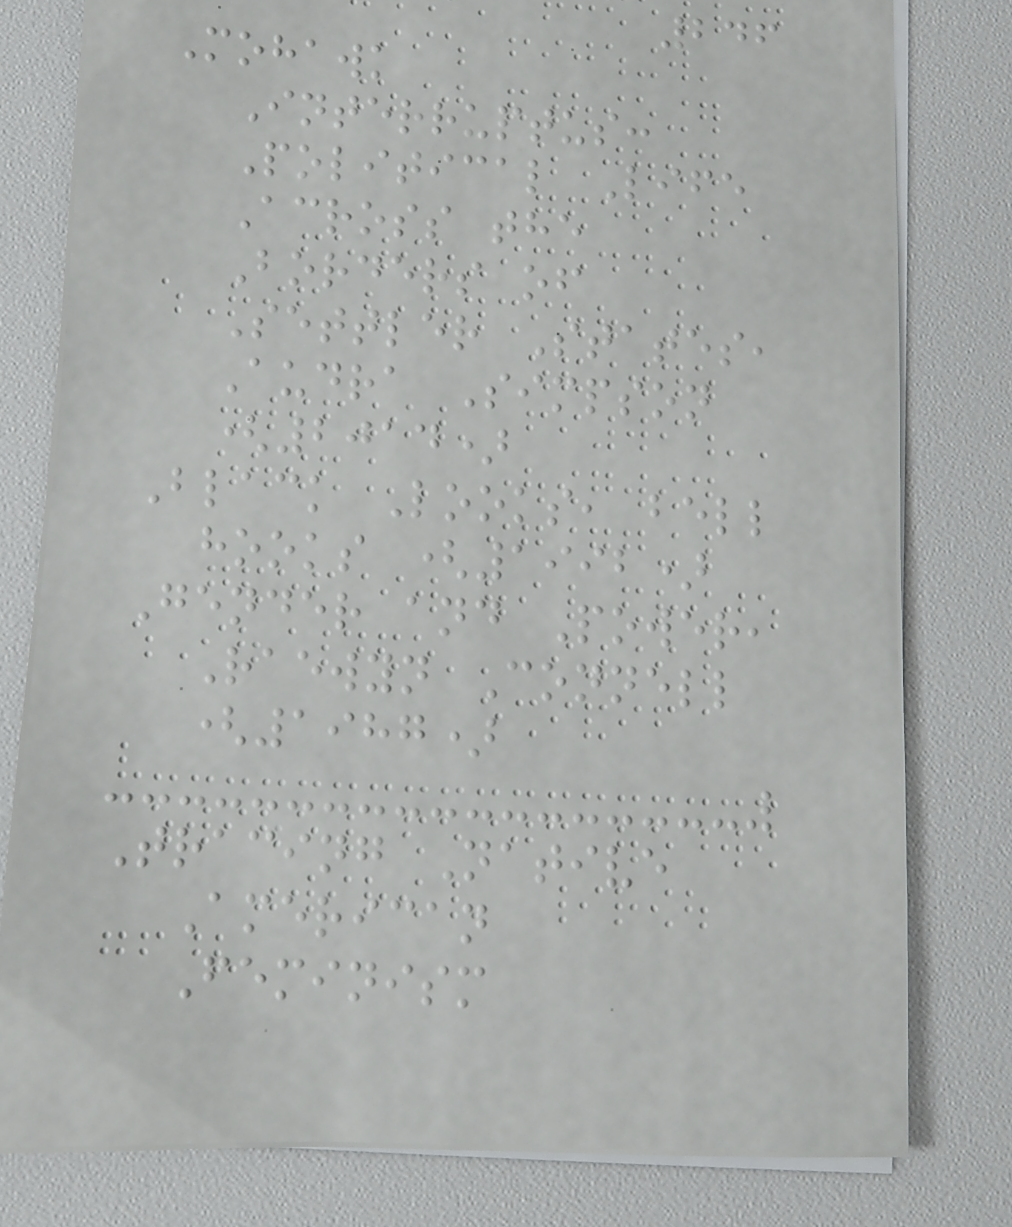246
Mohawk
Interruptus:
Political Life
Across the
Borders of
Settler States,
Audra Simpson
(2014)
Black Looks, bell
hooks (1992)
Gender and Power,
Raewyn Connell
(1987)
Tracing Native
American
Feminism
